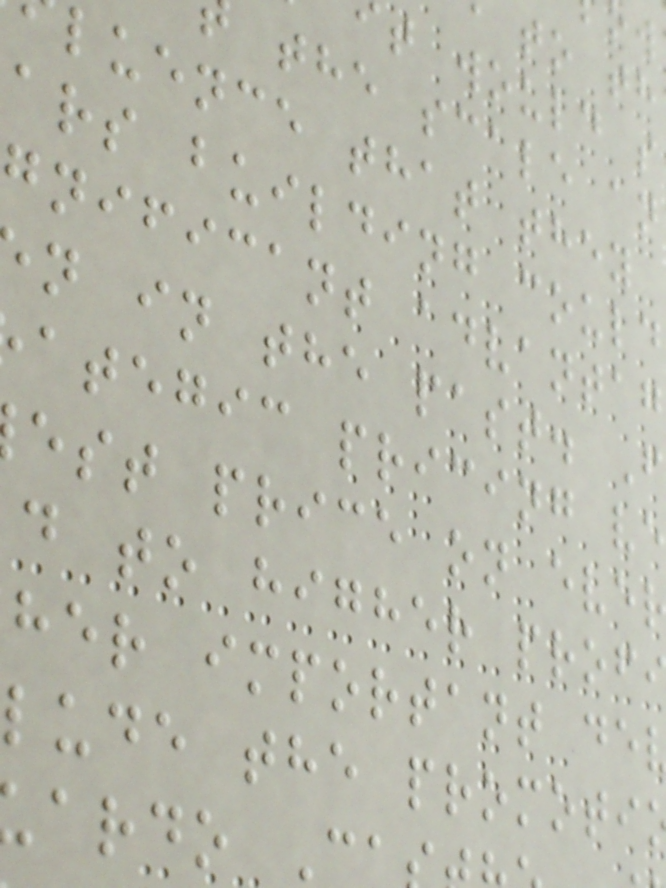t would s
the scale an
luence that they
ars building could
gnificant advantag
n in the past. F
ategic pricing ve
est price on ever
d to higher prof
her important de
lude the promoti
ardo C
